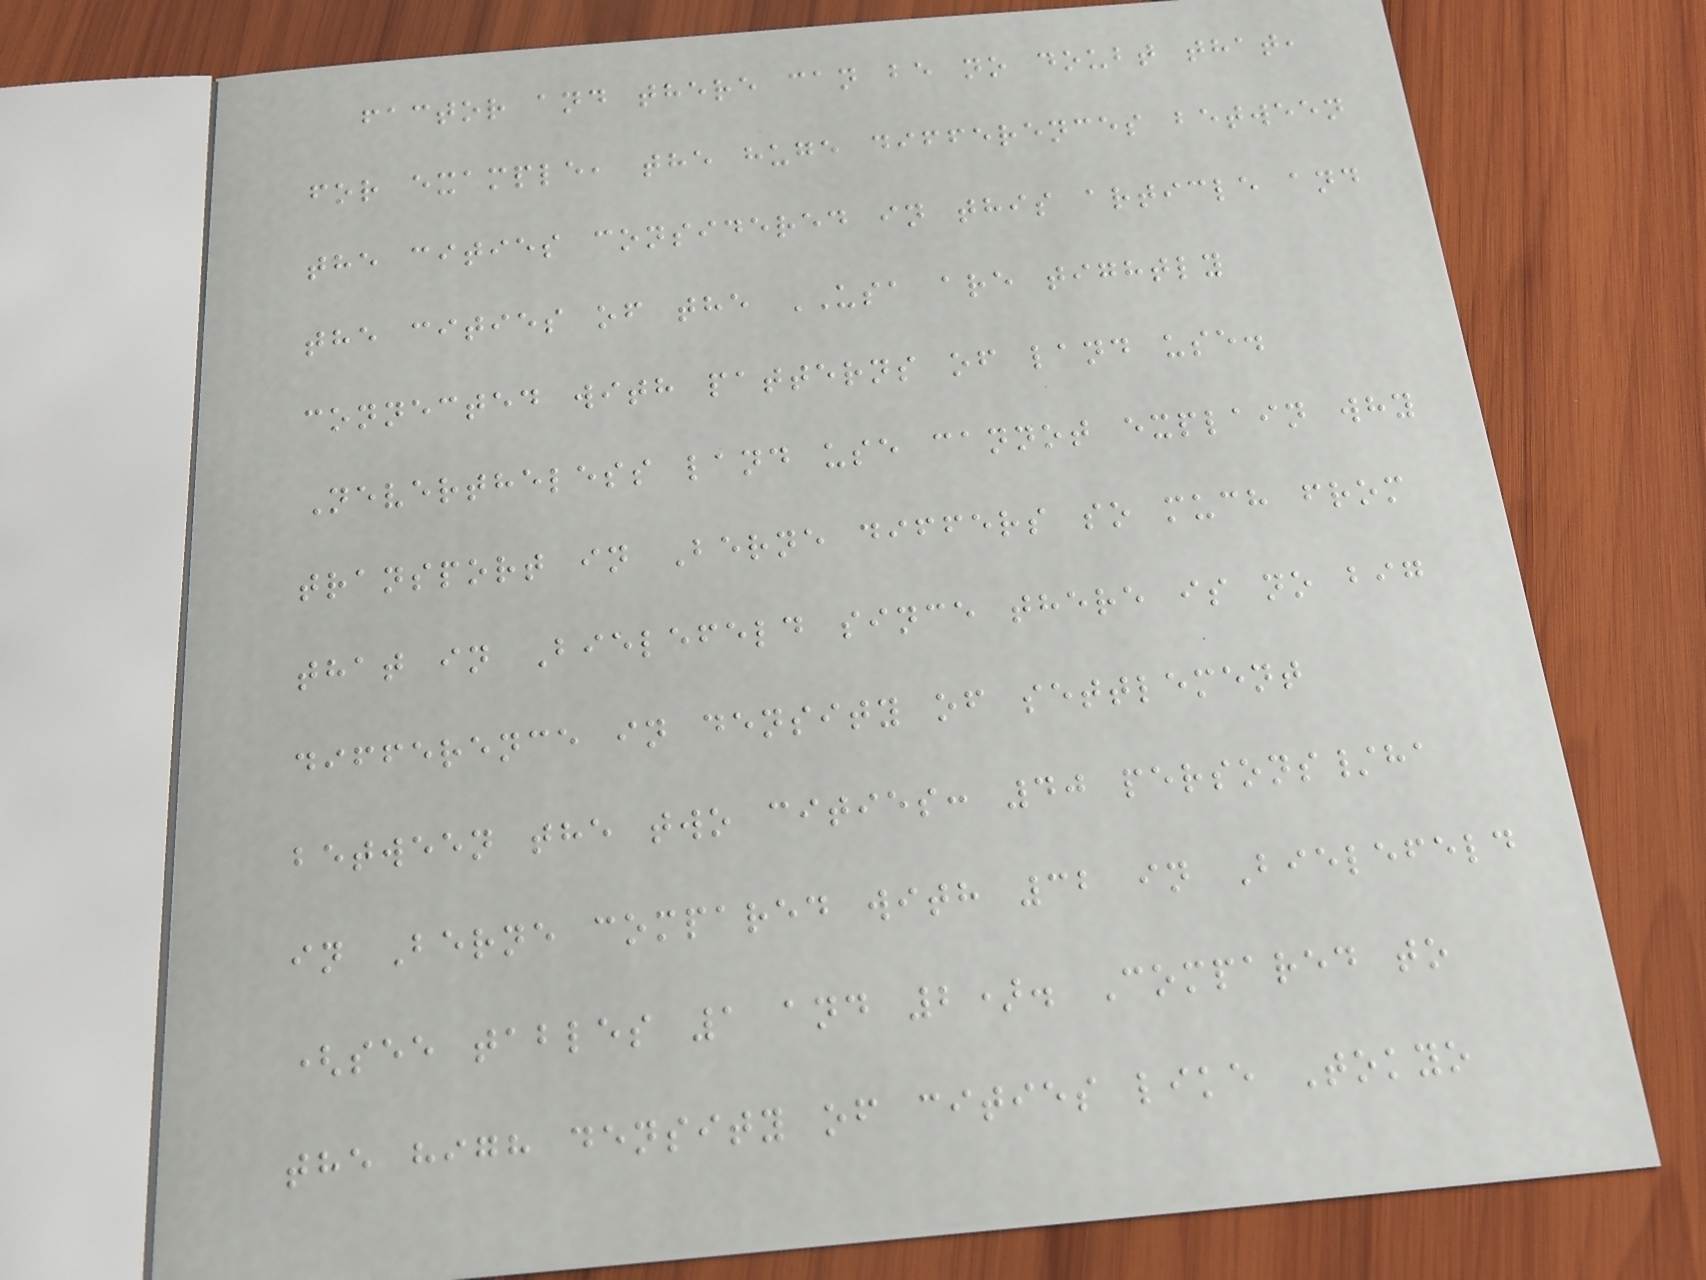factor and there can be no doubt that,
for example, the huge differences between
the cities considered in this article and
the cities of the USA are tightly
connected with patterns of land use.
Nevertheless land use cannot explain why
transport in Berne differs so much from
that in Bielefeld since there is no big
difference in density of settlement
between the two cities: 40 persons/ha
in Berne compared with 32 in Bielefeld
(see tables 1 and 2). Compared to
the high density of cities like Tokyo
